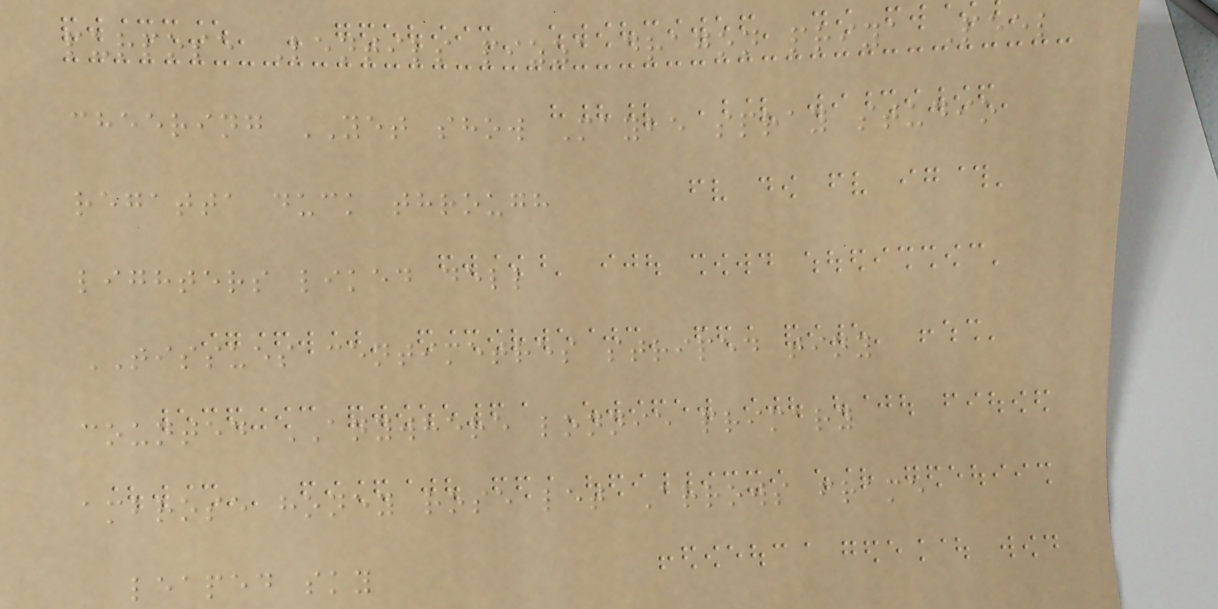purpose Lentils pizza dragon priya Peel
cheering YET show Maybe spray studio
regatta duck through
lighters liked dell
TISSUES centimetres striped tiny
counted ANYWHERE lonnie primary
ambrose honey rose let Arrows frame
leaped sky
